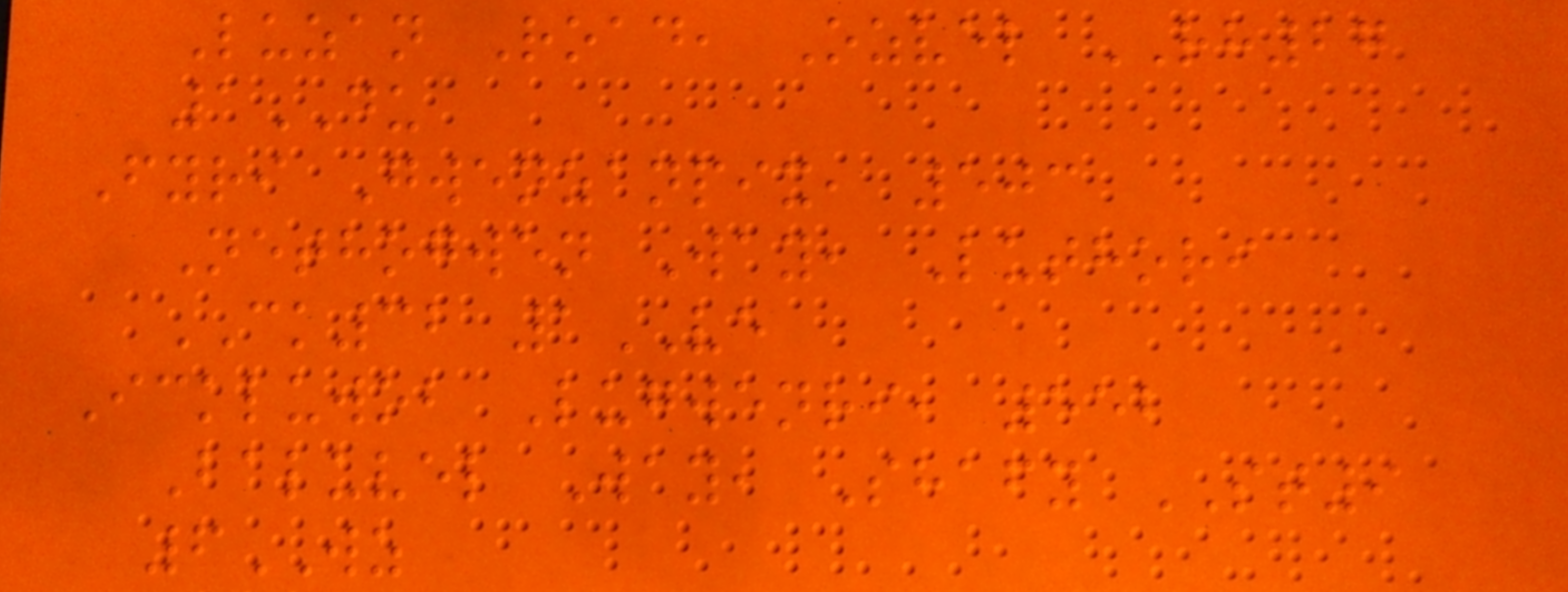Luzan Road, Ozvel RH27
1DU
Fyri Gwenzanpix, 503
Nethogwen Way, Luthori
CK32 1VE
Ickluwob Lugwenri, 552
Baluvel Way, Shafy ST9
6WZ
